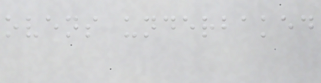ovens underbaked
